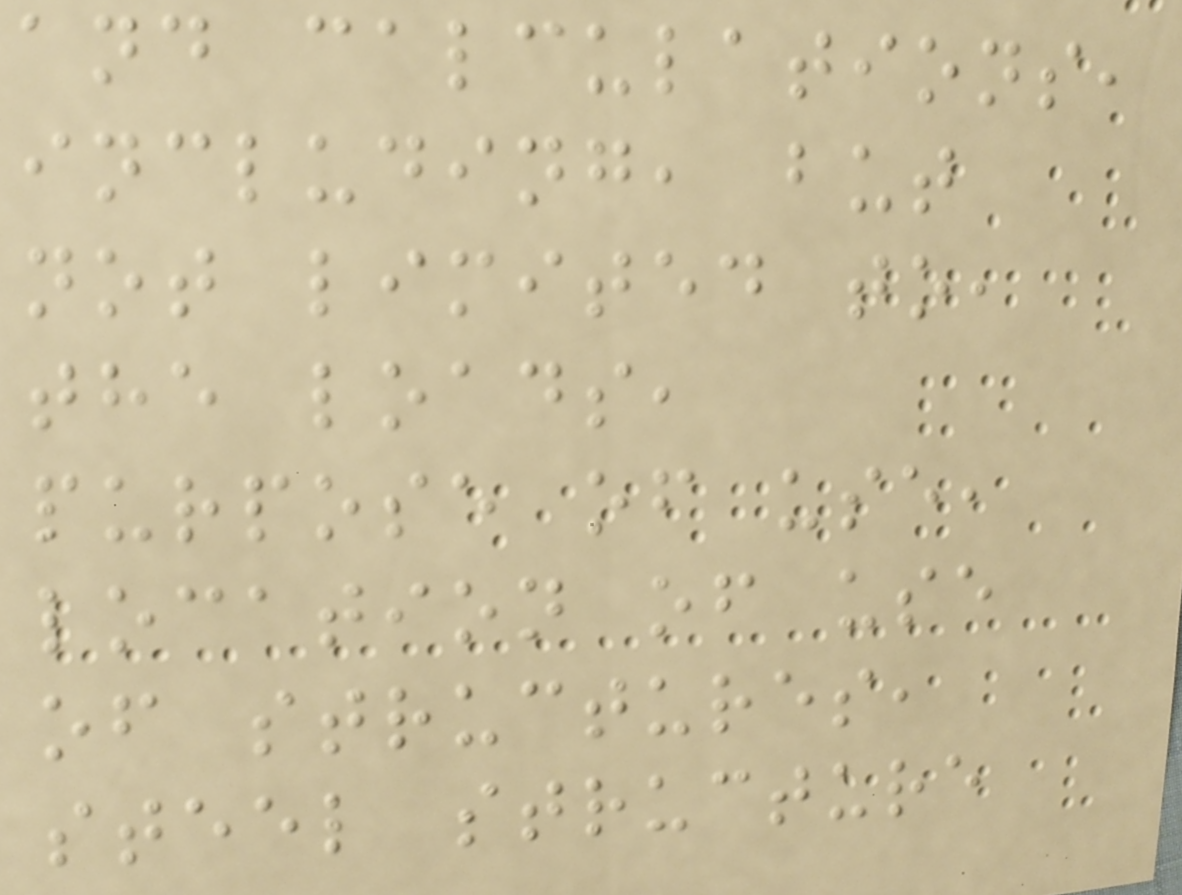and calculations,
including, but
not limited to,
the loads,
purpose of use,
location of use
of structures,
steel structure
